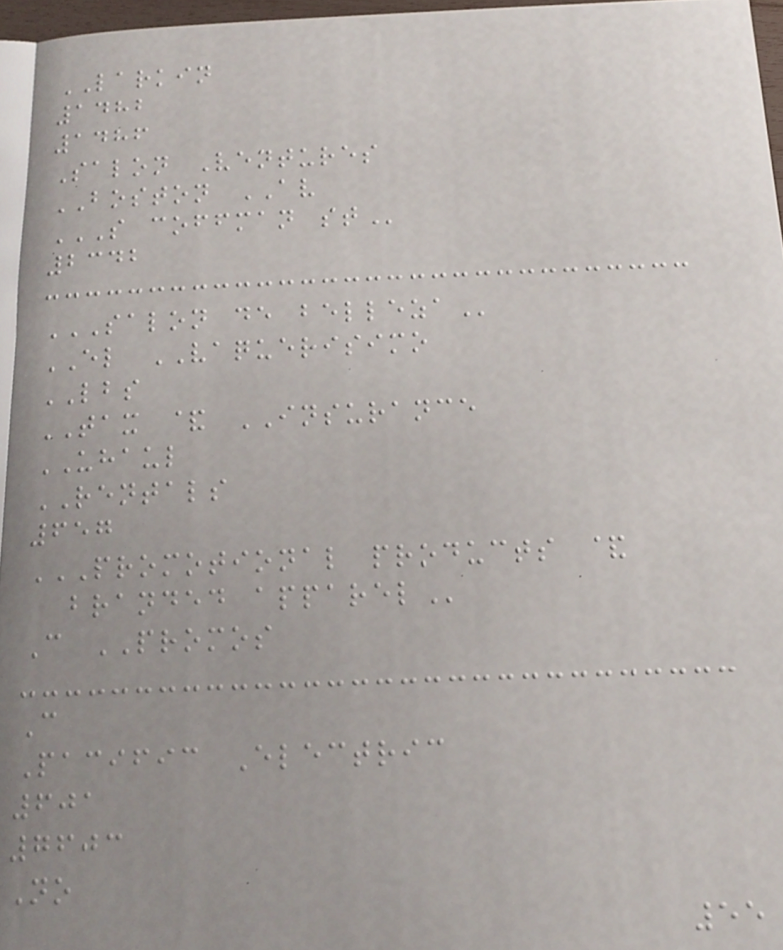LARKIN
1482
1486
Salon Ventures
BOSTON AV
S COFFMAN ST
2342
SALON DE BELLEZA
EL VAQUERISIMO
LBS
TAX & INSURANCE
UHAUL
RENTALS
657
PROMOTIONAL PRODUCTS &
BRANDED APPAREL
C PROMOS
C
Pacific Electric
601
7603
No
55
